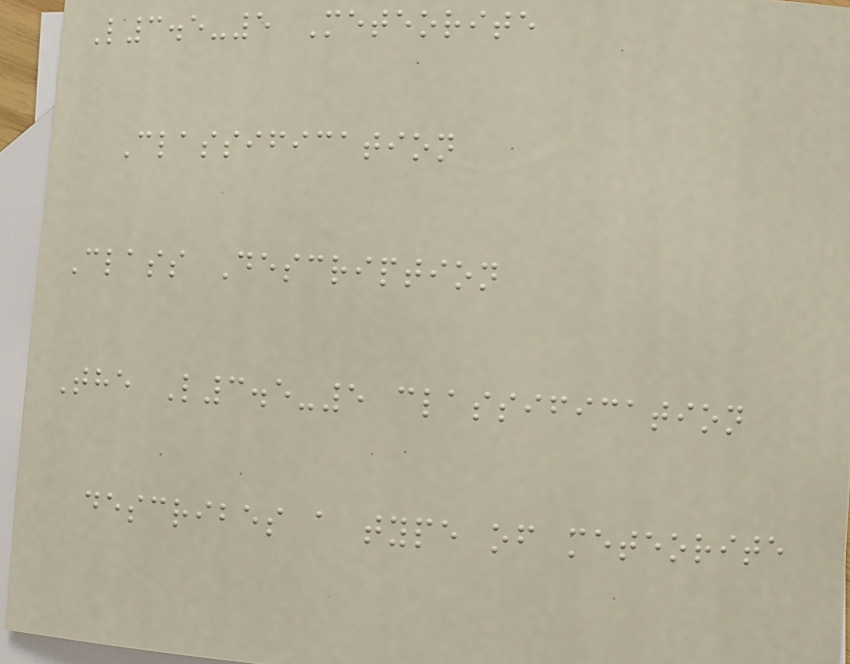L3.5-5 Meteorite
Classification
Class Description
The L3.5-5 classification
describes a type of meteorite
